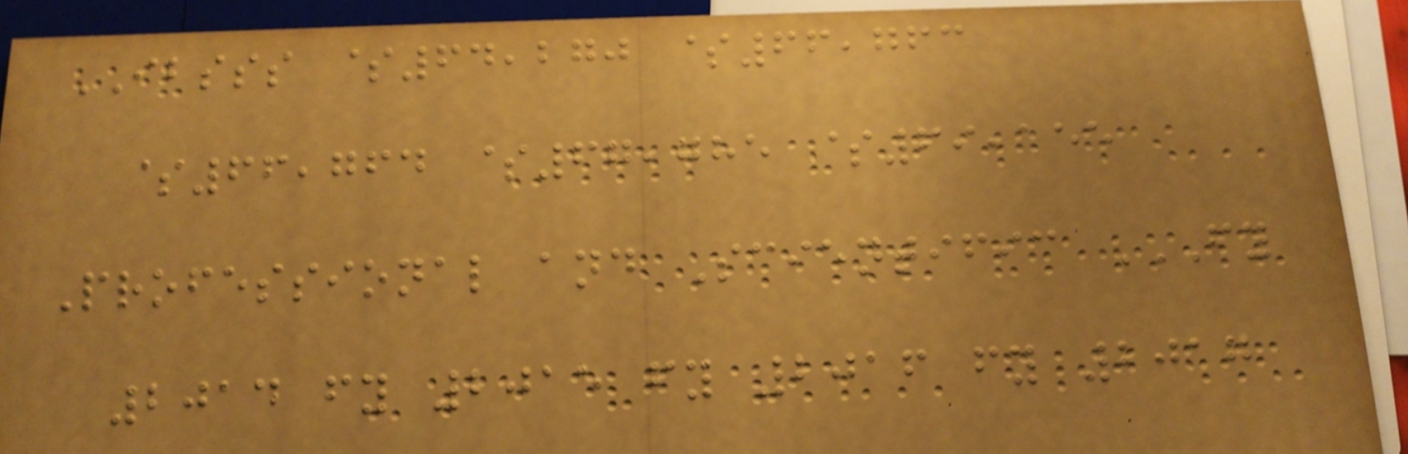IBSSS $64,270 $66,763
$66,764 $67,785 $69,155
Professional and Scientific FY
2014 FY 2015 FY 2016 FY 2017
